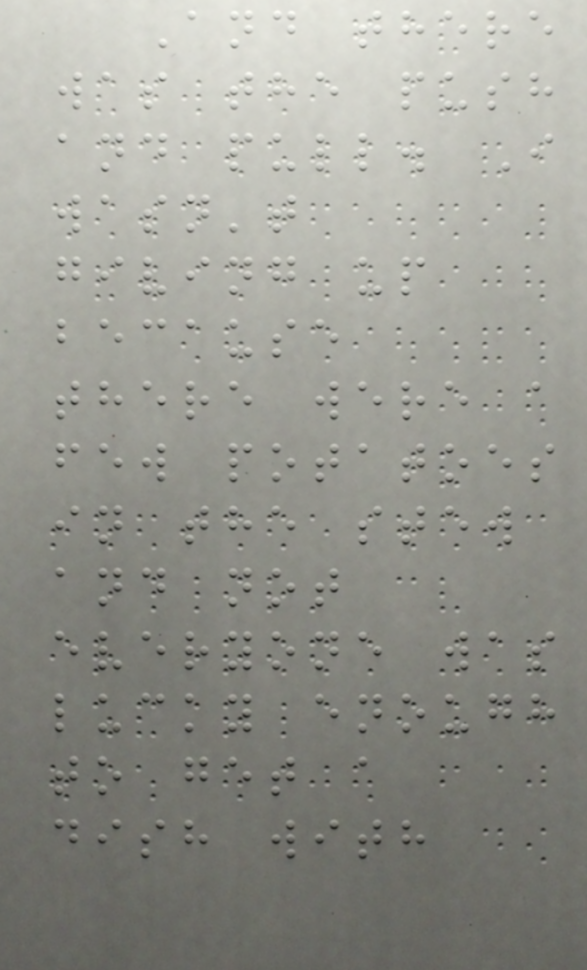And there
was the push
and pull. I
wasn't
giving up
because
there were a
few potatoes
in the stew
and not
everyone was
lucky enough
to get a
dish with
